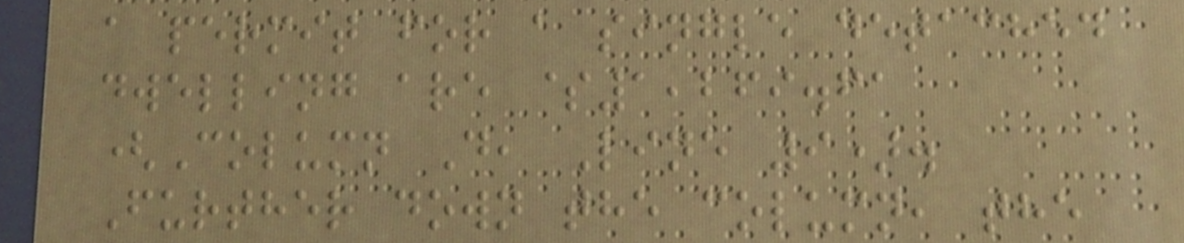a permit for a single detached
dwelling are $1,269.61
(Column D, Line 9).
Further down the column, the
